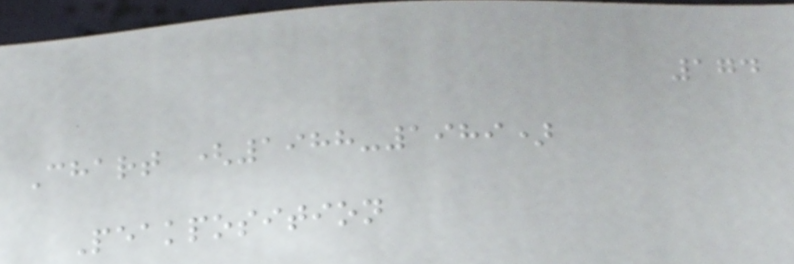174
Chart (1988-1989)
Peakposition
